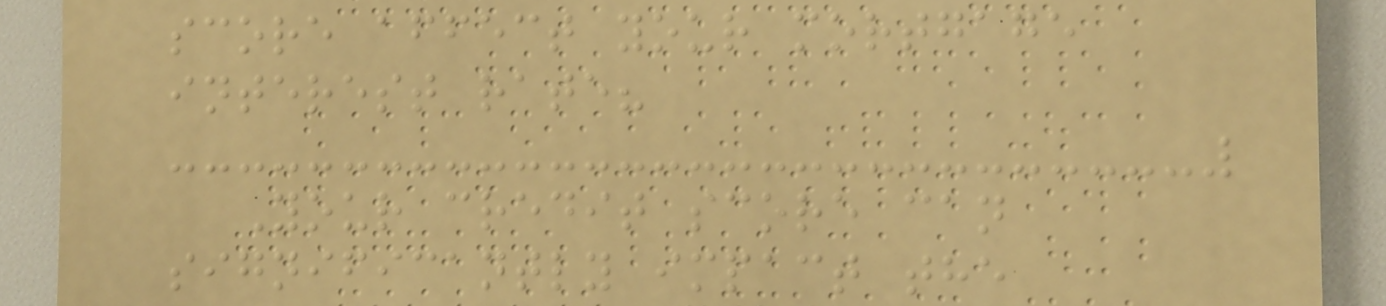score affect your mortgage
interest rate?
Your credit score can
significantly impact the
